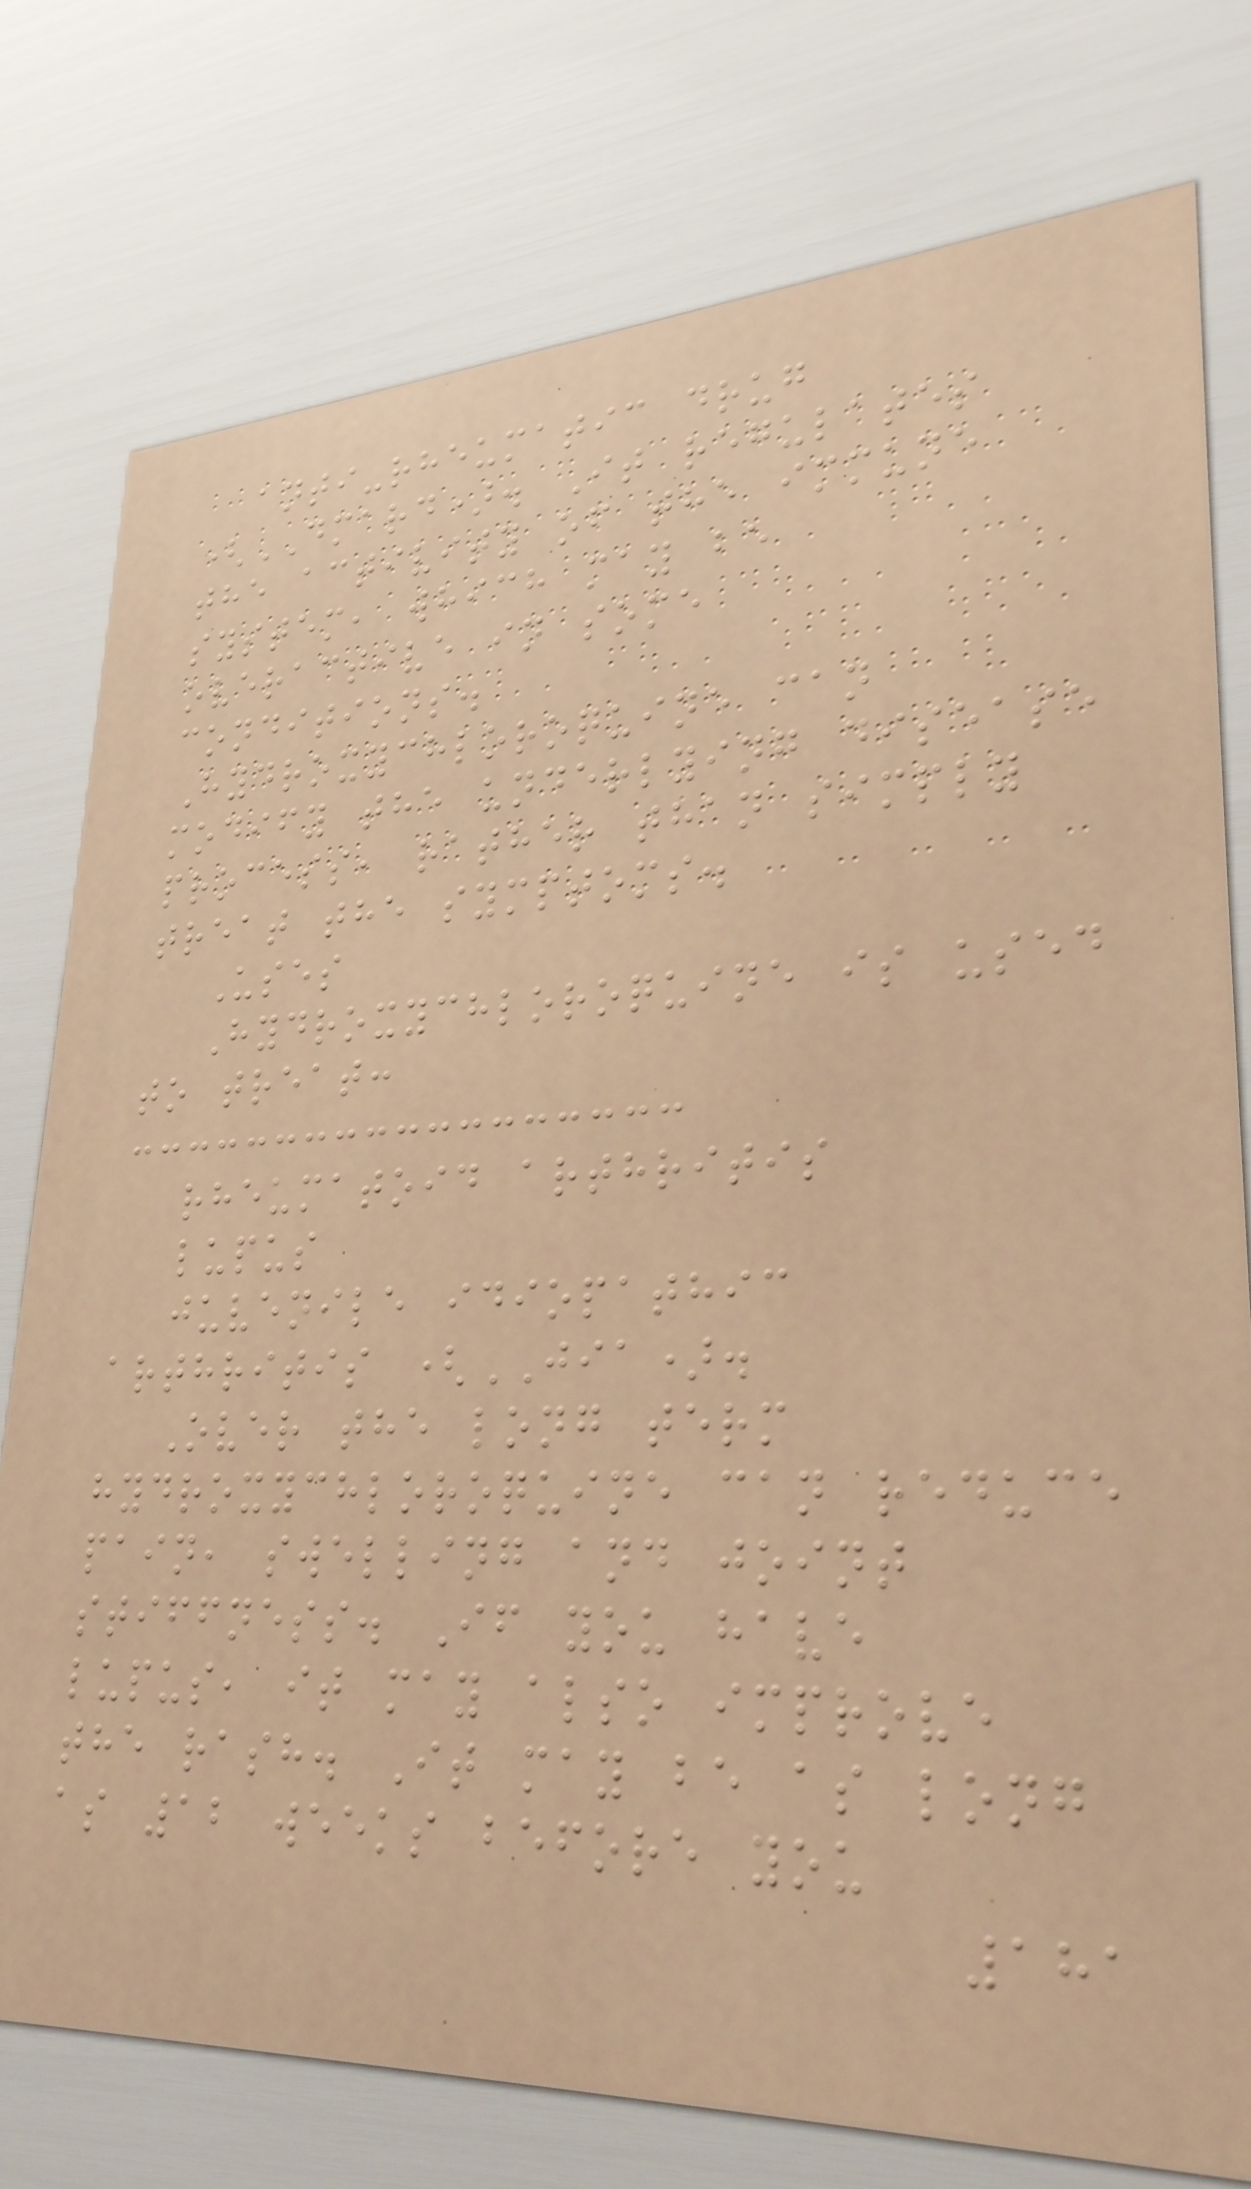anti-rheumatic drug
(DMARD). It regulates
the activity of the immune
system, which may be
overactive in some
conditions.
Hydroxychloroquine can
modify the underlying disease
process, rather than simply
treat the symptoms.
Uses
Hydroxychloroquine is used
to treat:
rheumatoid arthritis
lupus
juvenile idiopathic
arthritis (JIA).
Over the long term
hydroxychloroquine can reduce
pain, swelling and joint
stiffness. If you have
lupus, it may also improve
the rash. It may be as long
as 12 weeks before you
181
